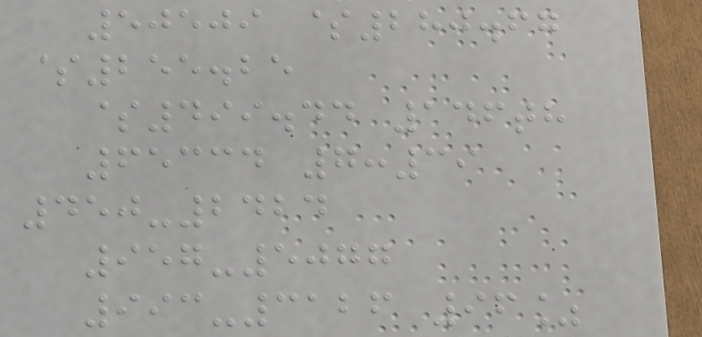50509 $280.67
$255.25
$499.44 146th
65334 7:39
450-2424
957-5077
993-3126 96%
